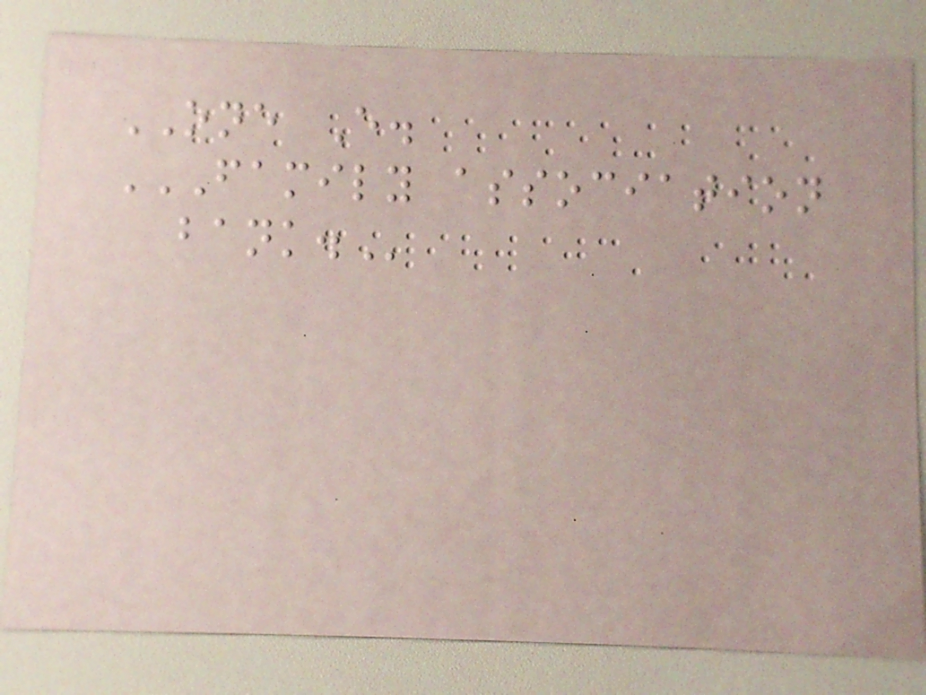ONE E.
FAMILY ASSOCIATION
BANK.
